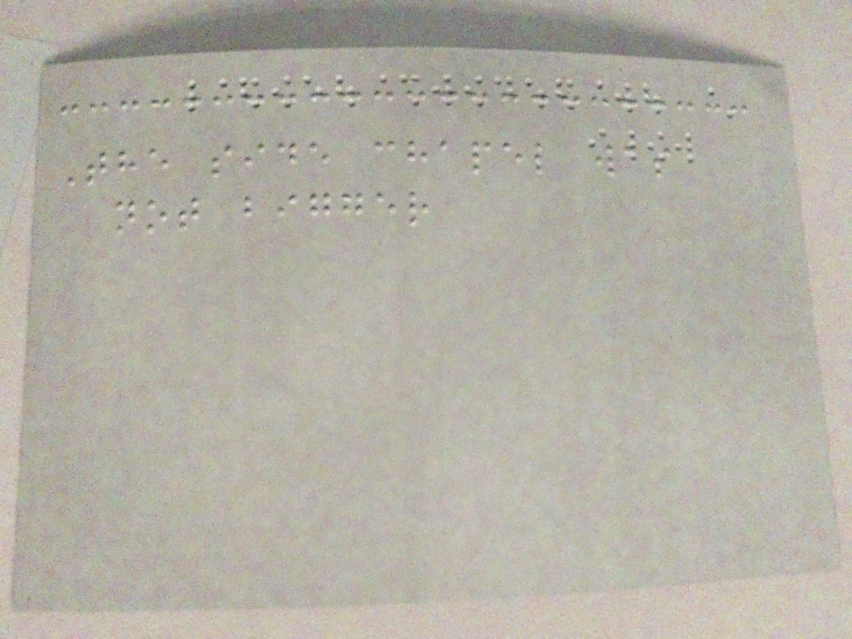The side chapel was
not bigger
